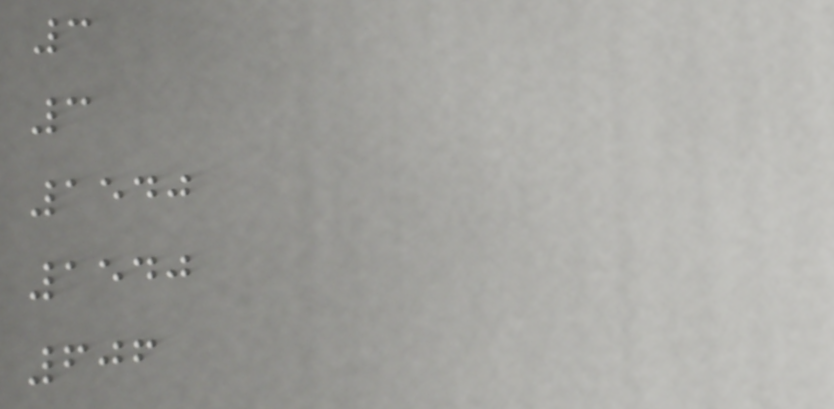3
3
1540
1540
606
